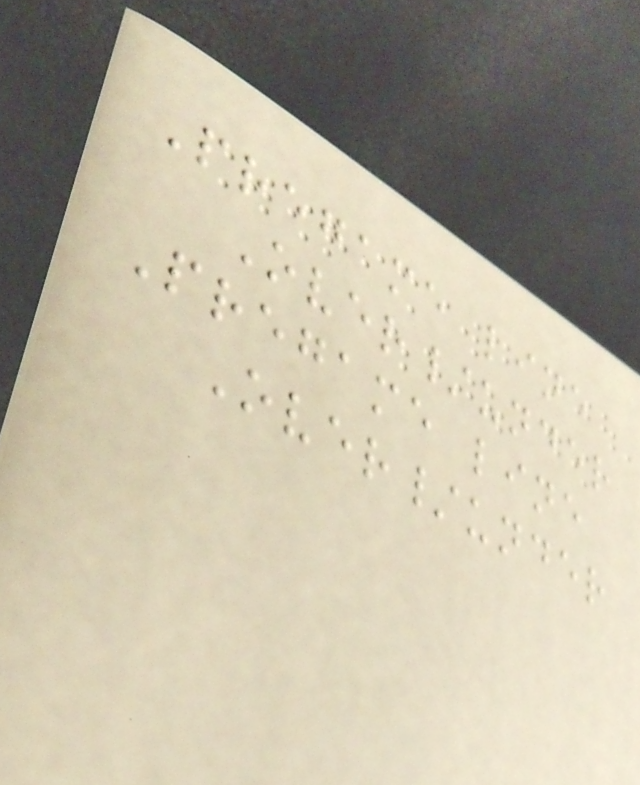Pregame line
Over/under
Pregame line
Over/under
